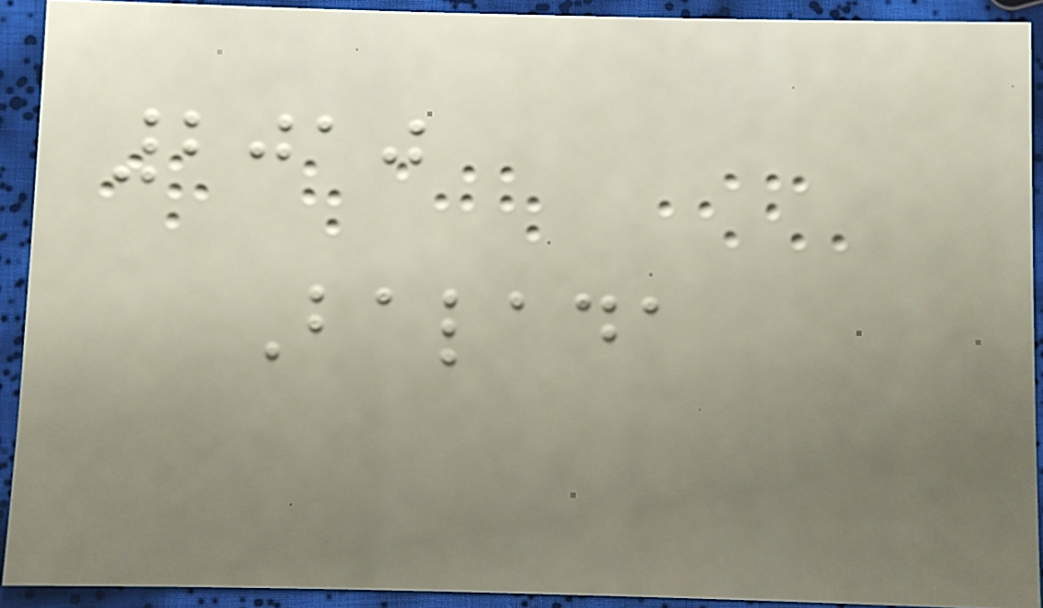2010
Balada
